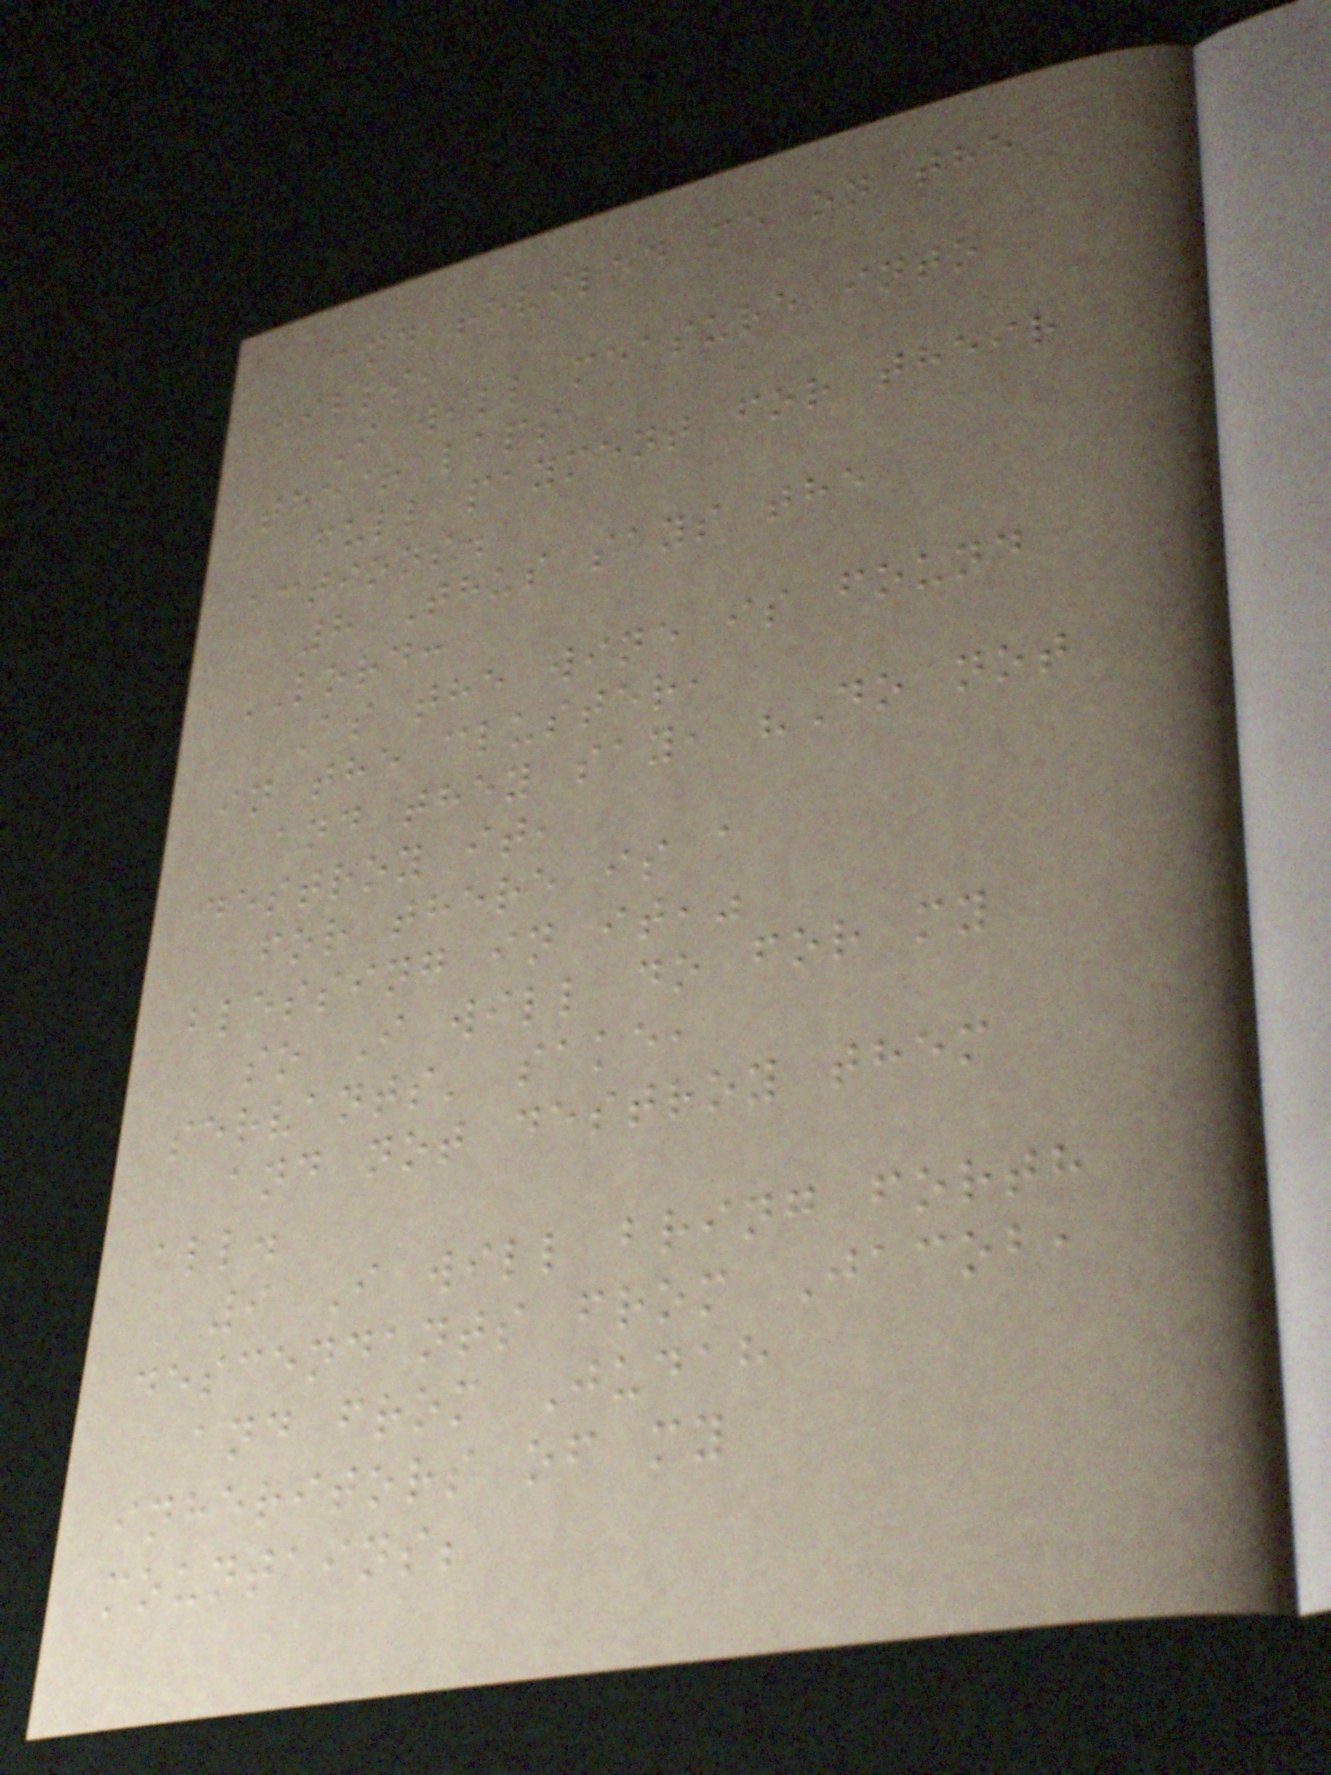and reviled me on the
hills,
I will measure into
their laps
full payment for their
actions.
8 Thus says the
LORD:
As the wine is found
in the cluster,
and they say, "Do not
destroy it,
for there is a
blessing in it,"
so I will do for my
servants' sake,
and not destroy them
all.
9 I will bring forth
descendants from Jacob,
and from Judah
inheritors of my
mountains;
